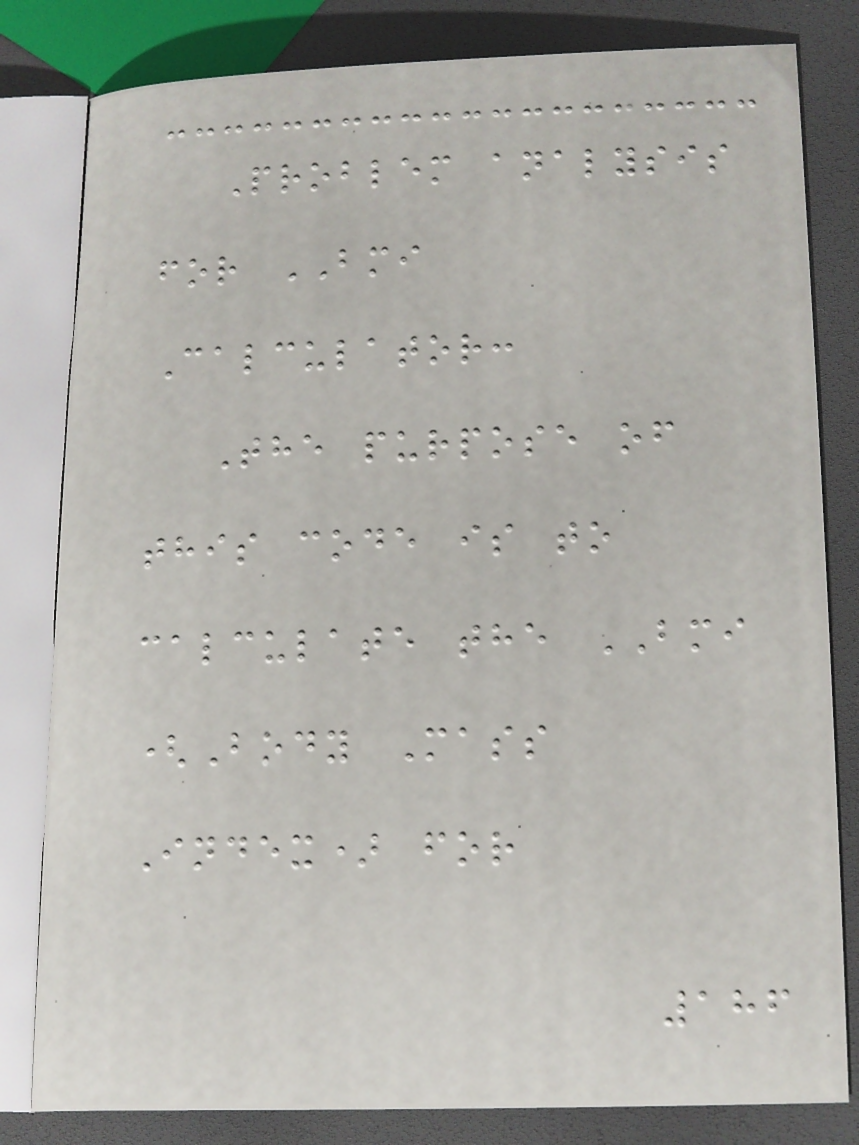Problem analysis
for BMI
Calculator:
The purpose of
this code is to
calculate the BMI
(Body Mass
Index) for
186
